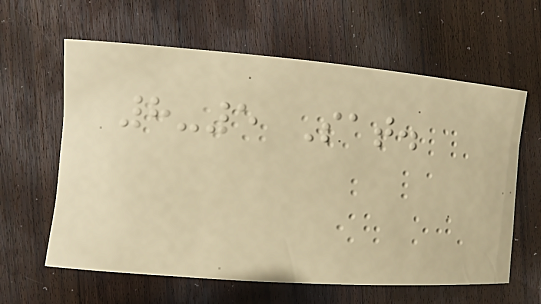8-5 Sat.
